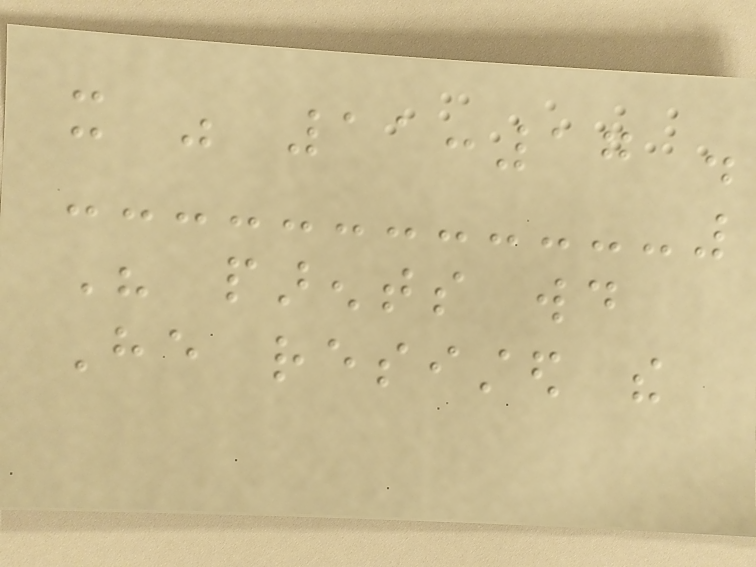it was 11:17 .
His parents would
He resisted the
